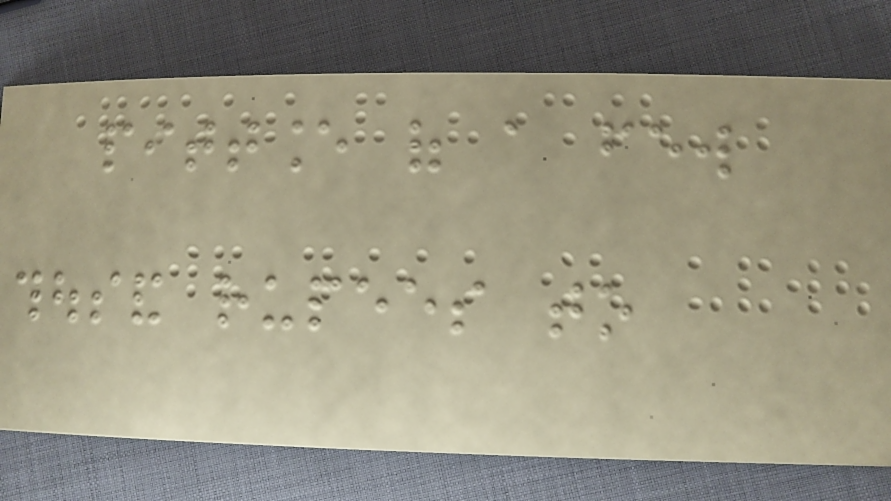pittance of a few
thousand rupees to
